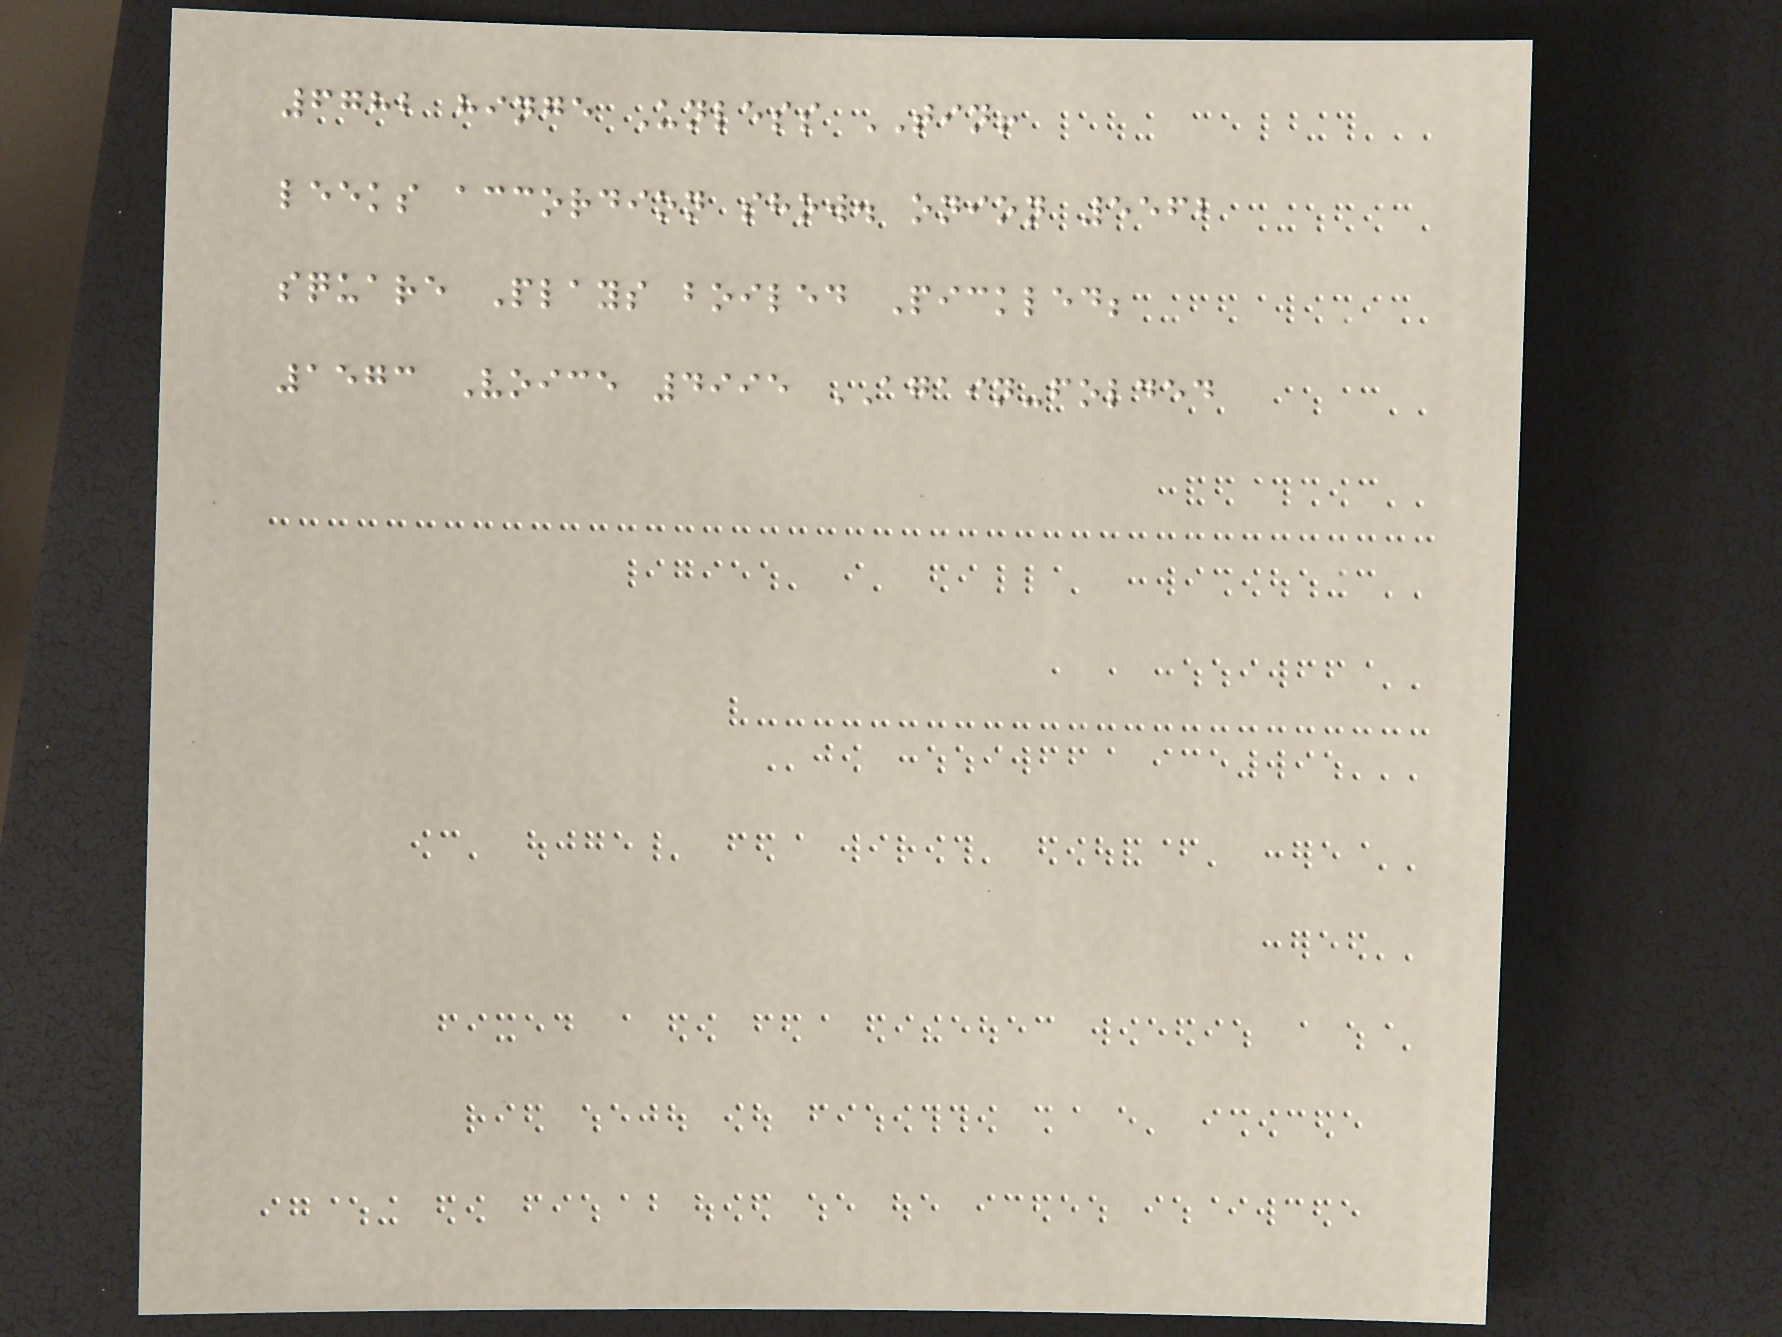6782 hinge Unless TIN!
leeks accordion show. onion 5562
square Plays boiled Pickled;
1573 Voice 4995 AGAIN-folded
